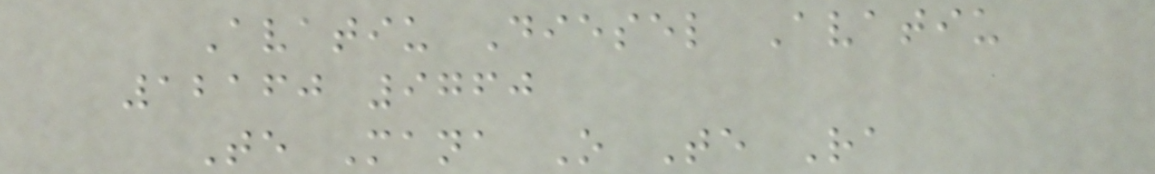Avatiu Diesel Avatiu
12160 9760
Te Mana O Te Ra
